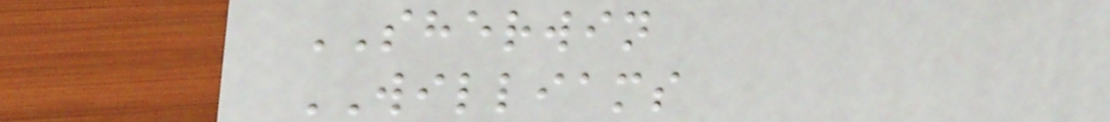SHERWIN
WILLIAMS
